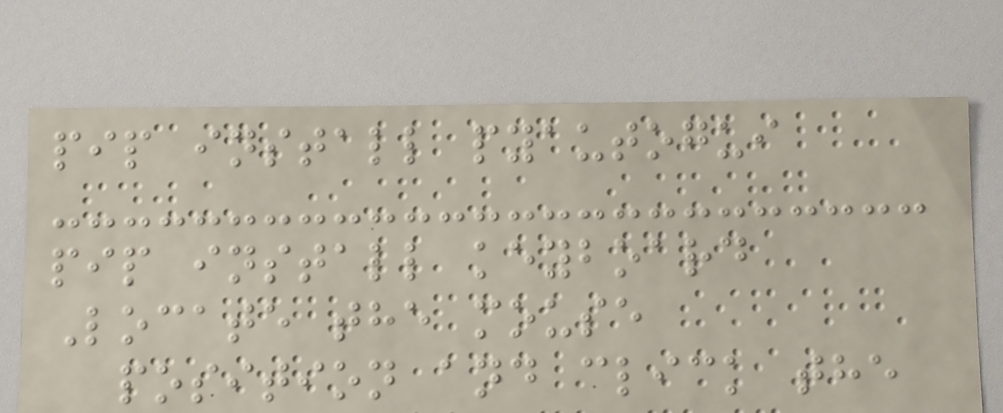pip install pyautogui
pip install keyboard
Locate the mouse
position and click the
